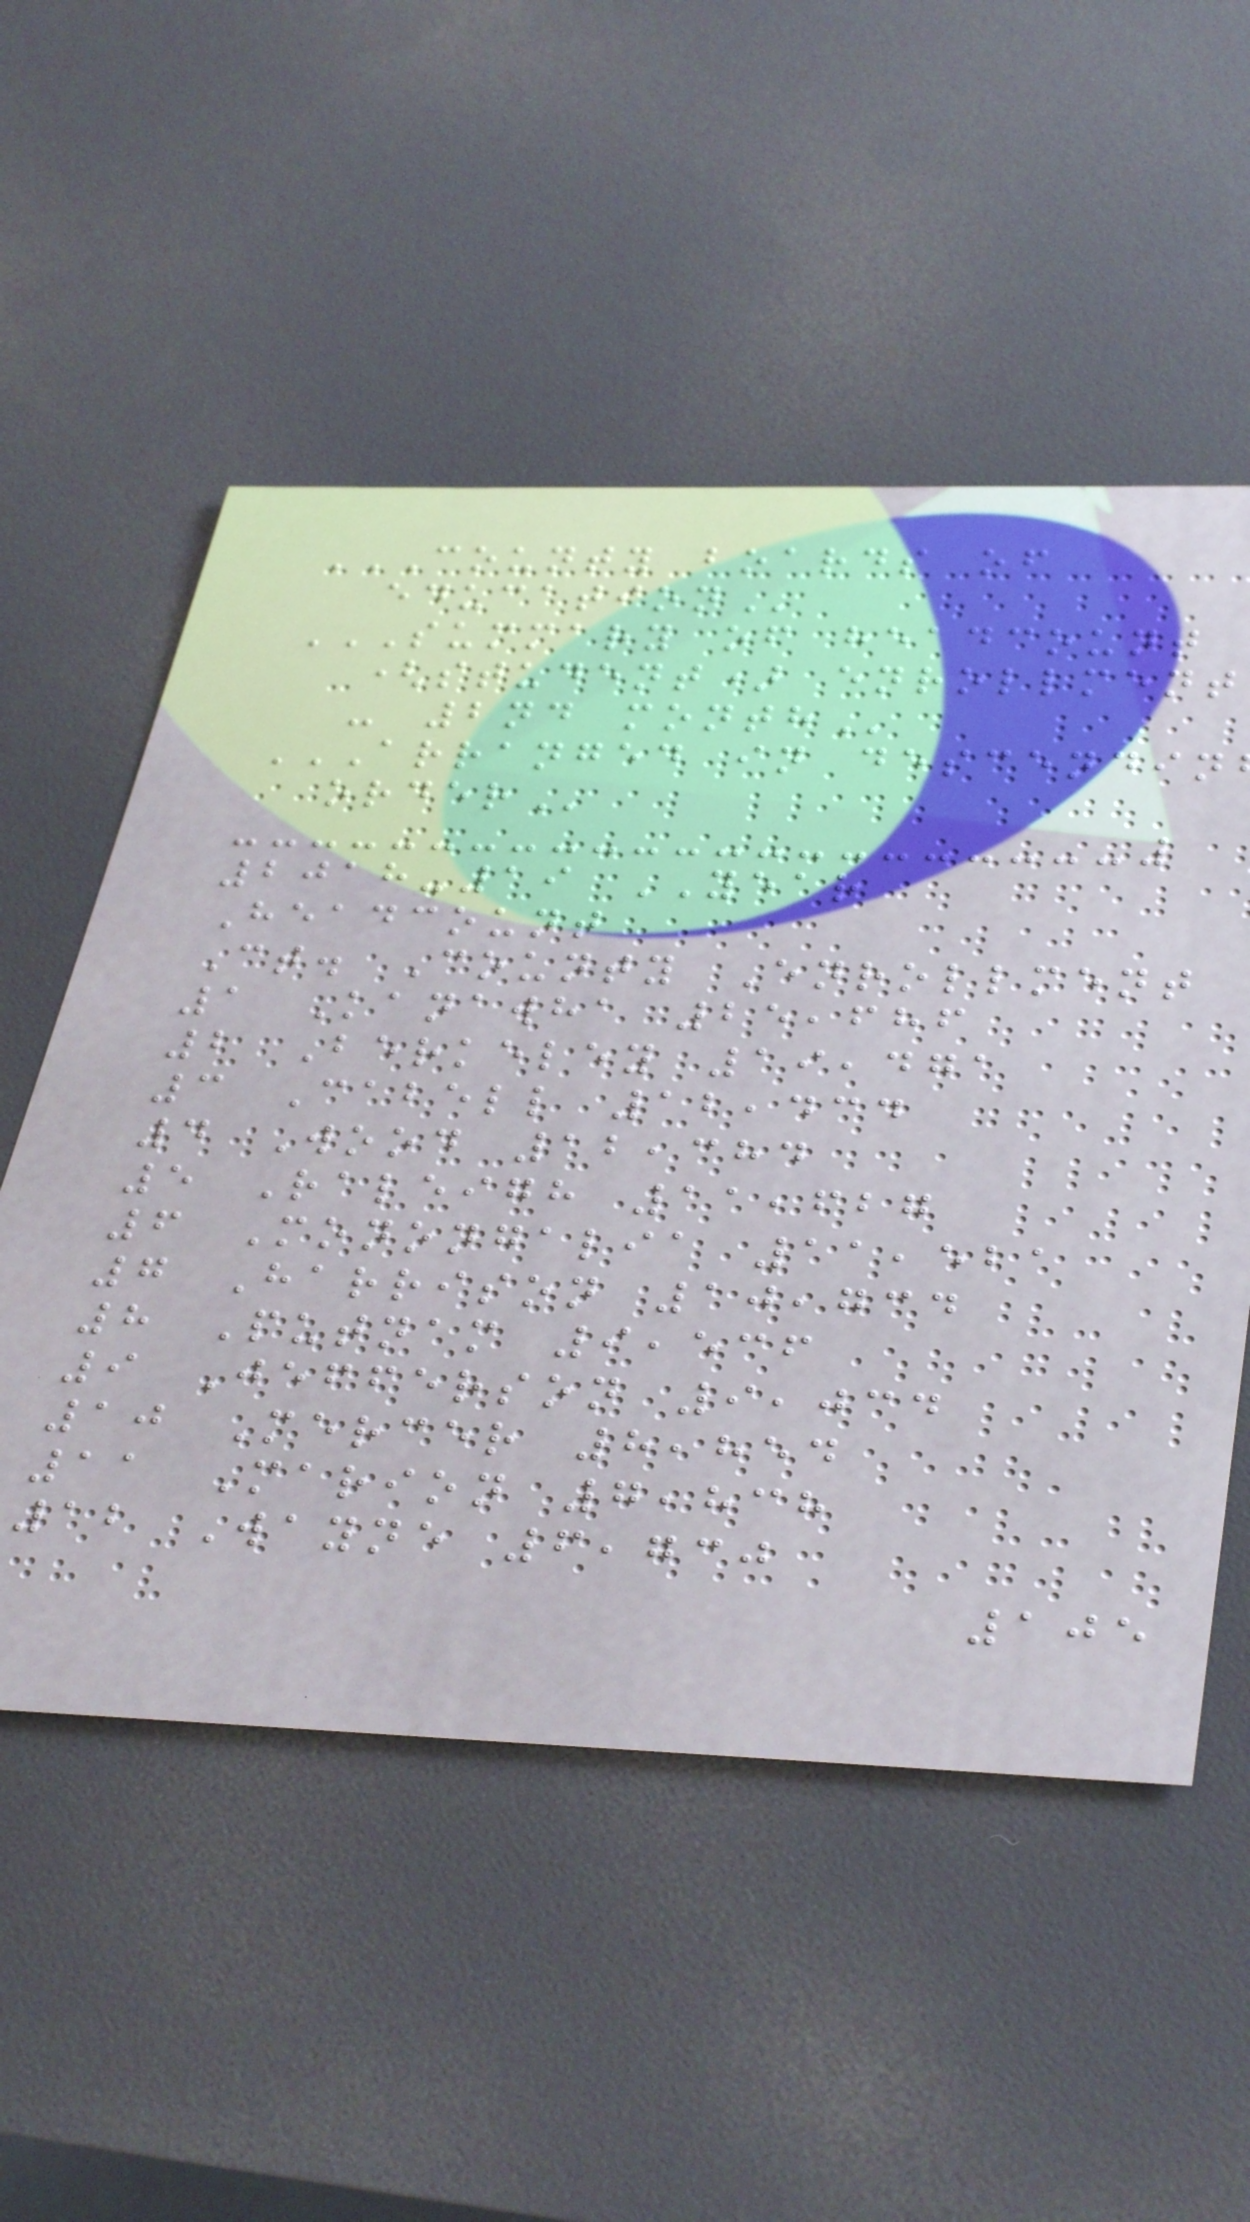COUNTY BOARDS OF
SUMMARY OF HEADCOUNT
(student) enrollment
- 2nd
2018-19 YEAR
Headcount
Ct. County Enrollment
1 Kanawha 25,686
2 Berkeley 19,471
3 Cabell 12,434
4 Wood 12,384
5 Raleigh 11,627
6 Monongalia 11,521
7 Harrison 10,734
8 Putnam 9,536
9 Jefferson 9,034
10 Mercer 8,854
11 Marion 7,838
12 Wayne 6,730
105
